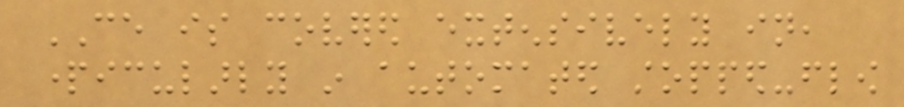CE is covered extensively in,
particularly in automated stopped-flow
